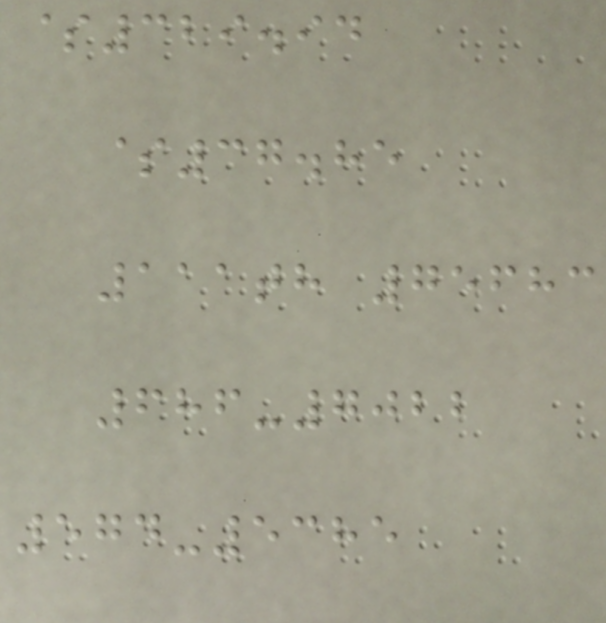$329.94
$37.85
111th 75683
686-7022
574-5385
